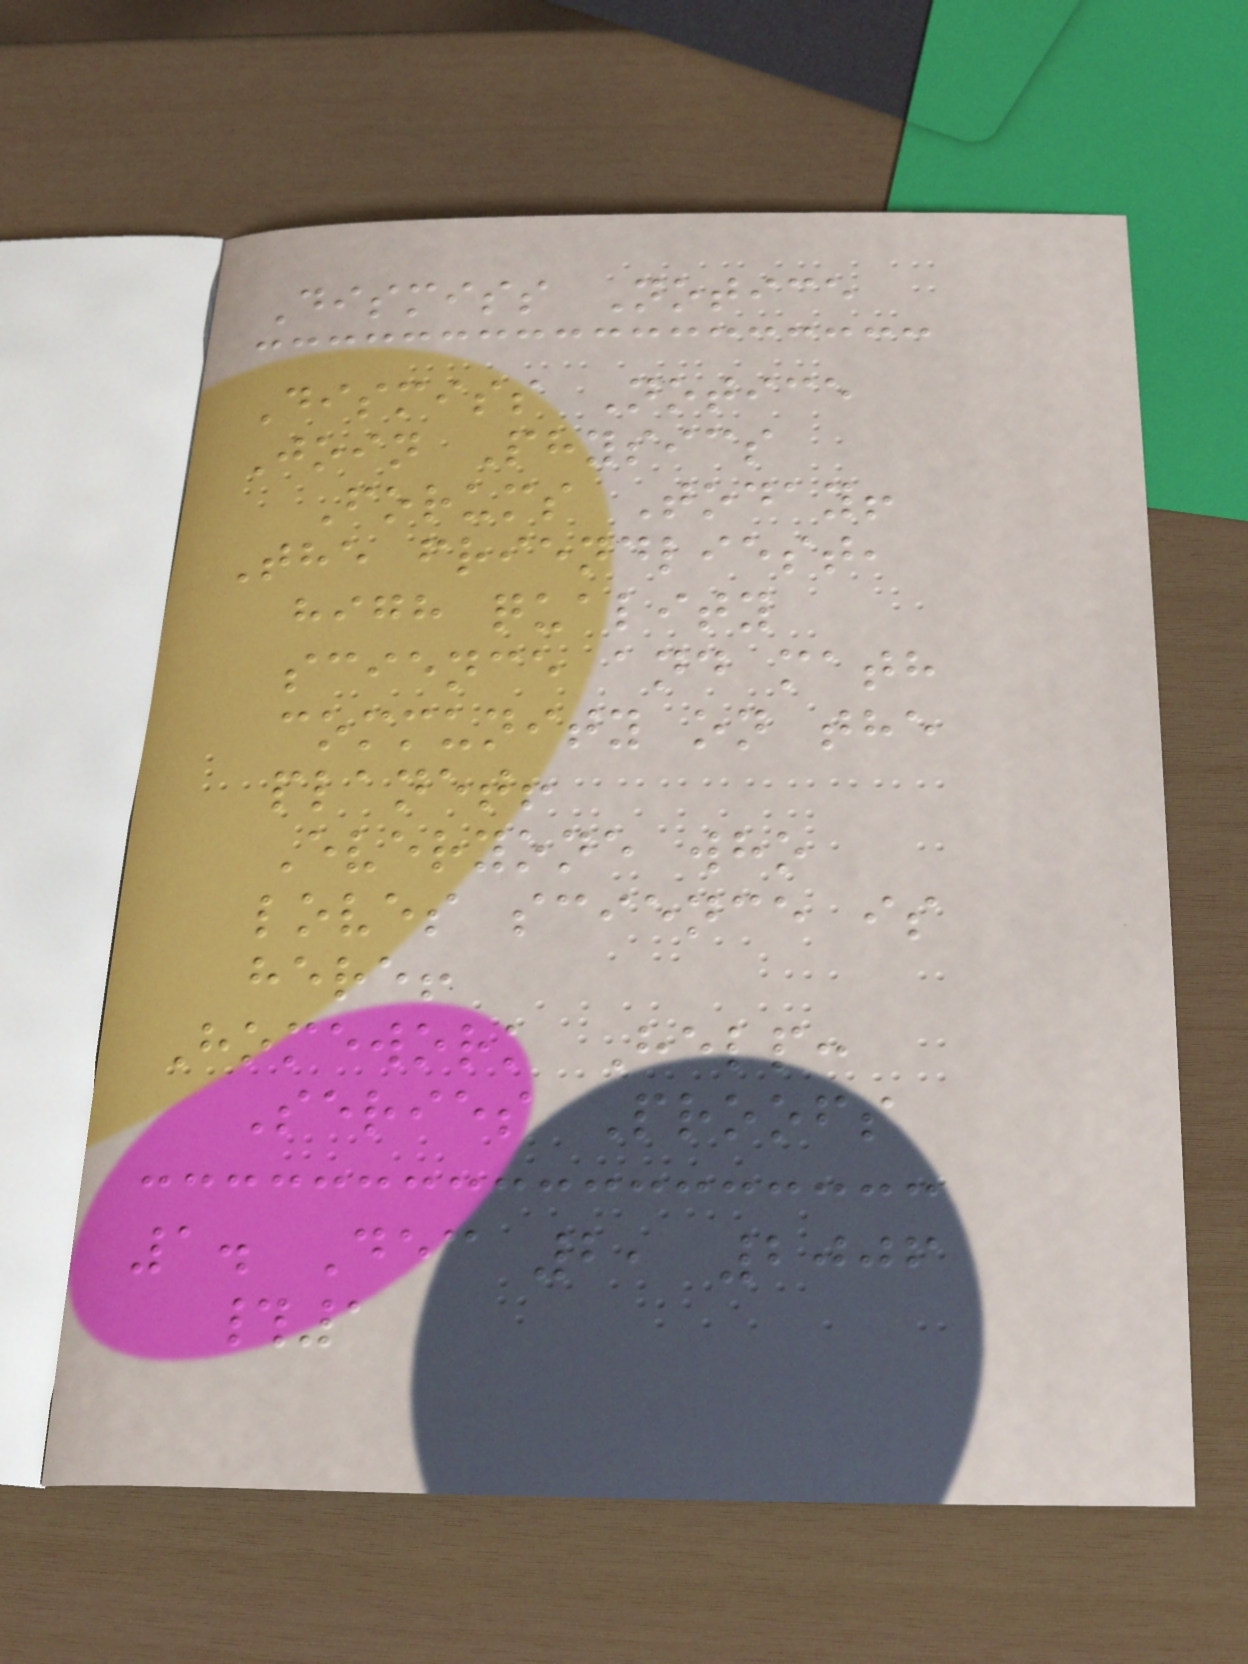Dismiss Notice
Dismiss Notice
Join Physics
Forums Today!
The friendliest,
high quality
science and math
community on the
planet!
Everyone who
loves science is
here!
Homework Help:
Series Proofs
1. Dec 2, 2006
#1
